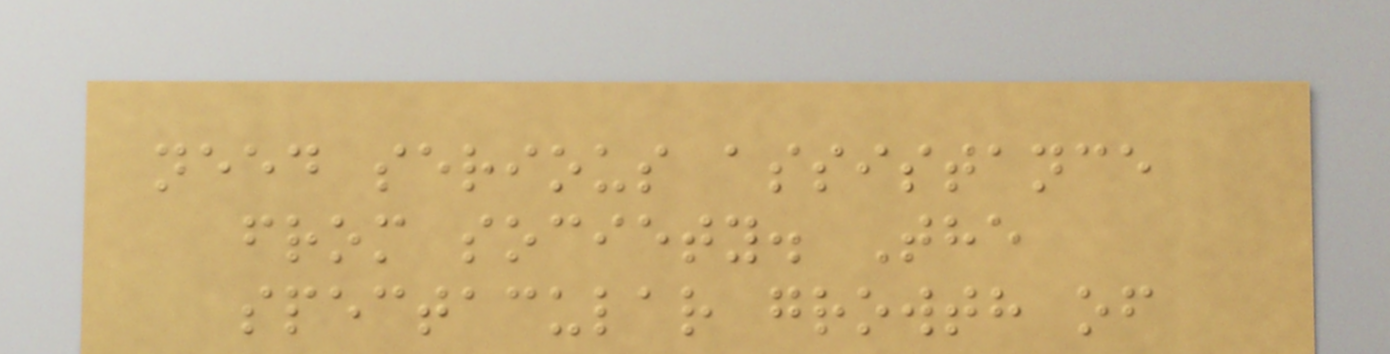need serious assistance
from society. The
spectacular growth of
